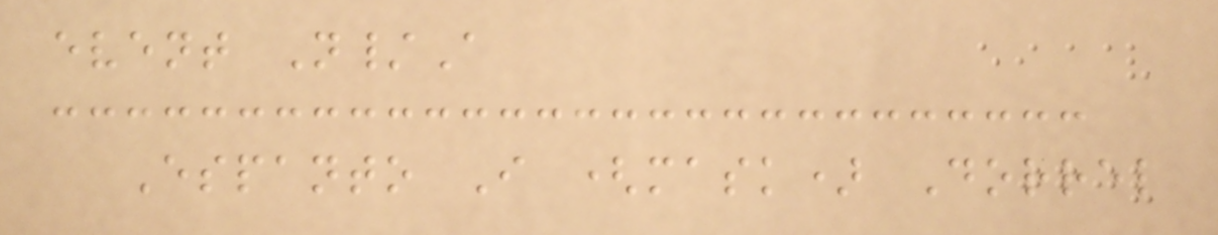event N/A
Espanto I (mask) Dorrel
